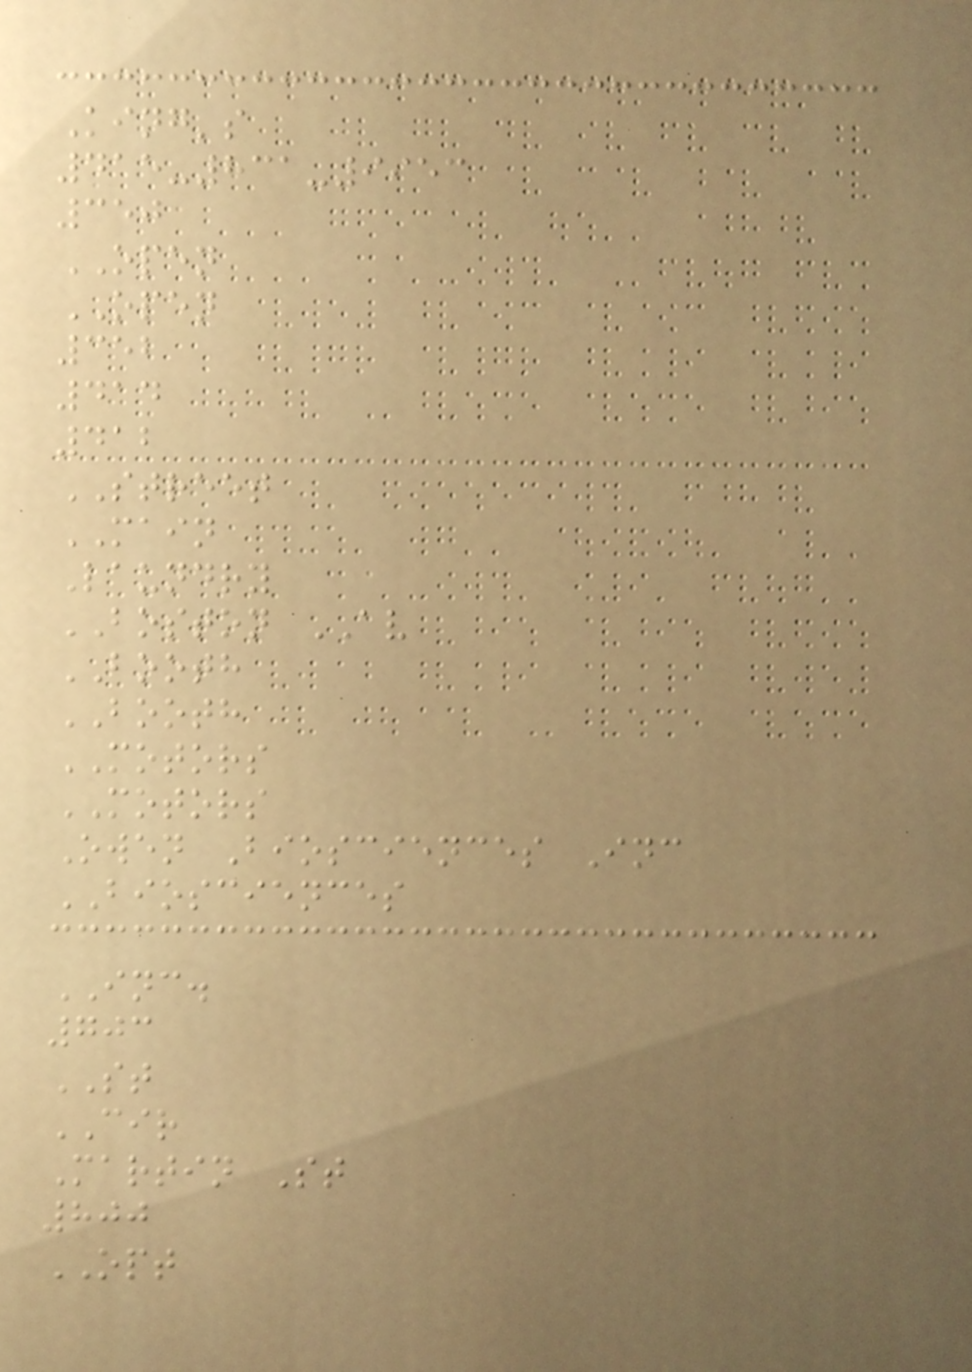King's
415-831-9953
350
OPEN
OPEN
352
414
412
STREET
MAIN
Laundry
BOSTON AV
BOOTH
BOOTH
MOTORS
MOTORS
Owen Biosciences Inc
BIOSCIENCES
INC.
703
ST
CIR
Martin St
800
OPT
